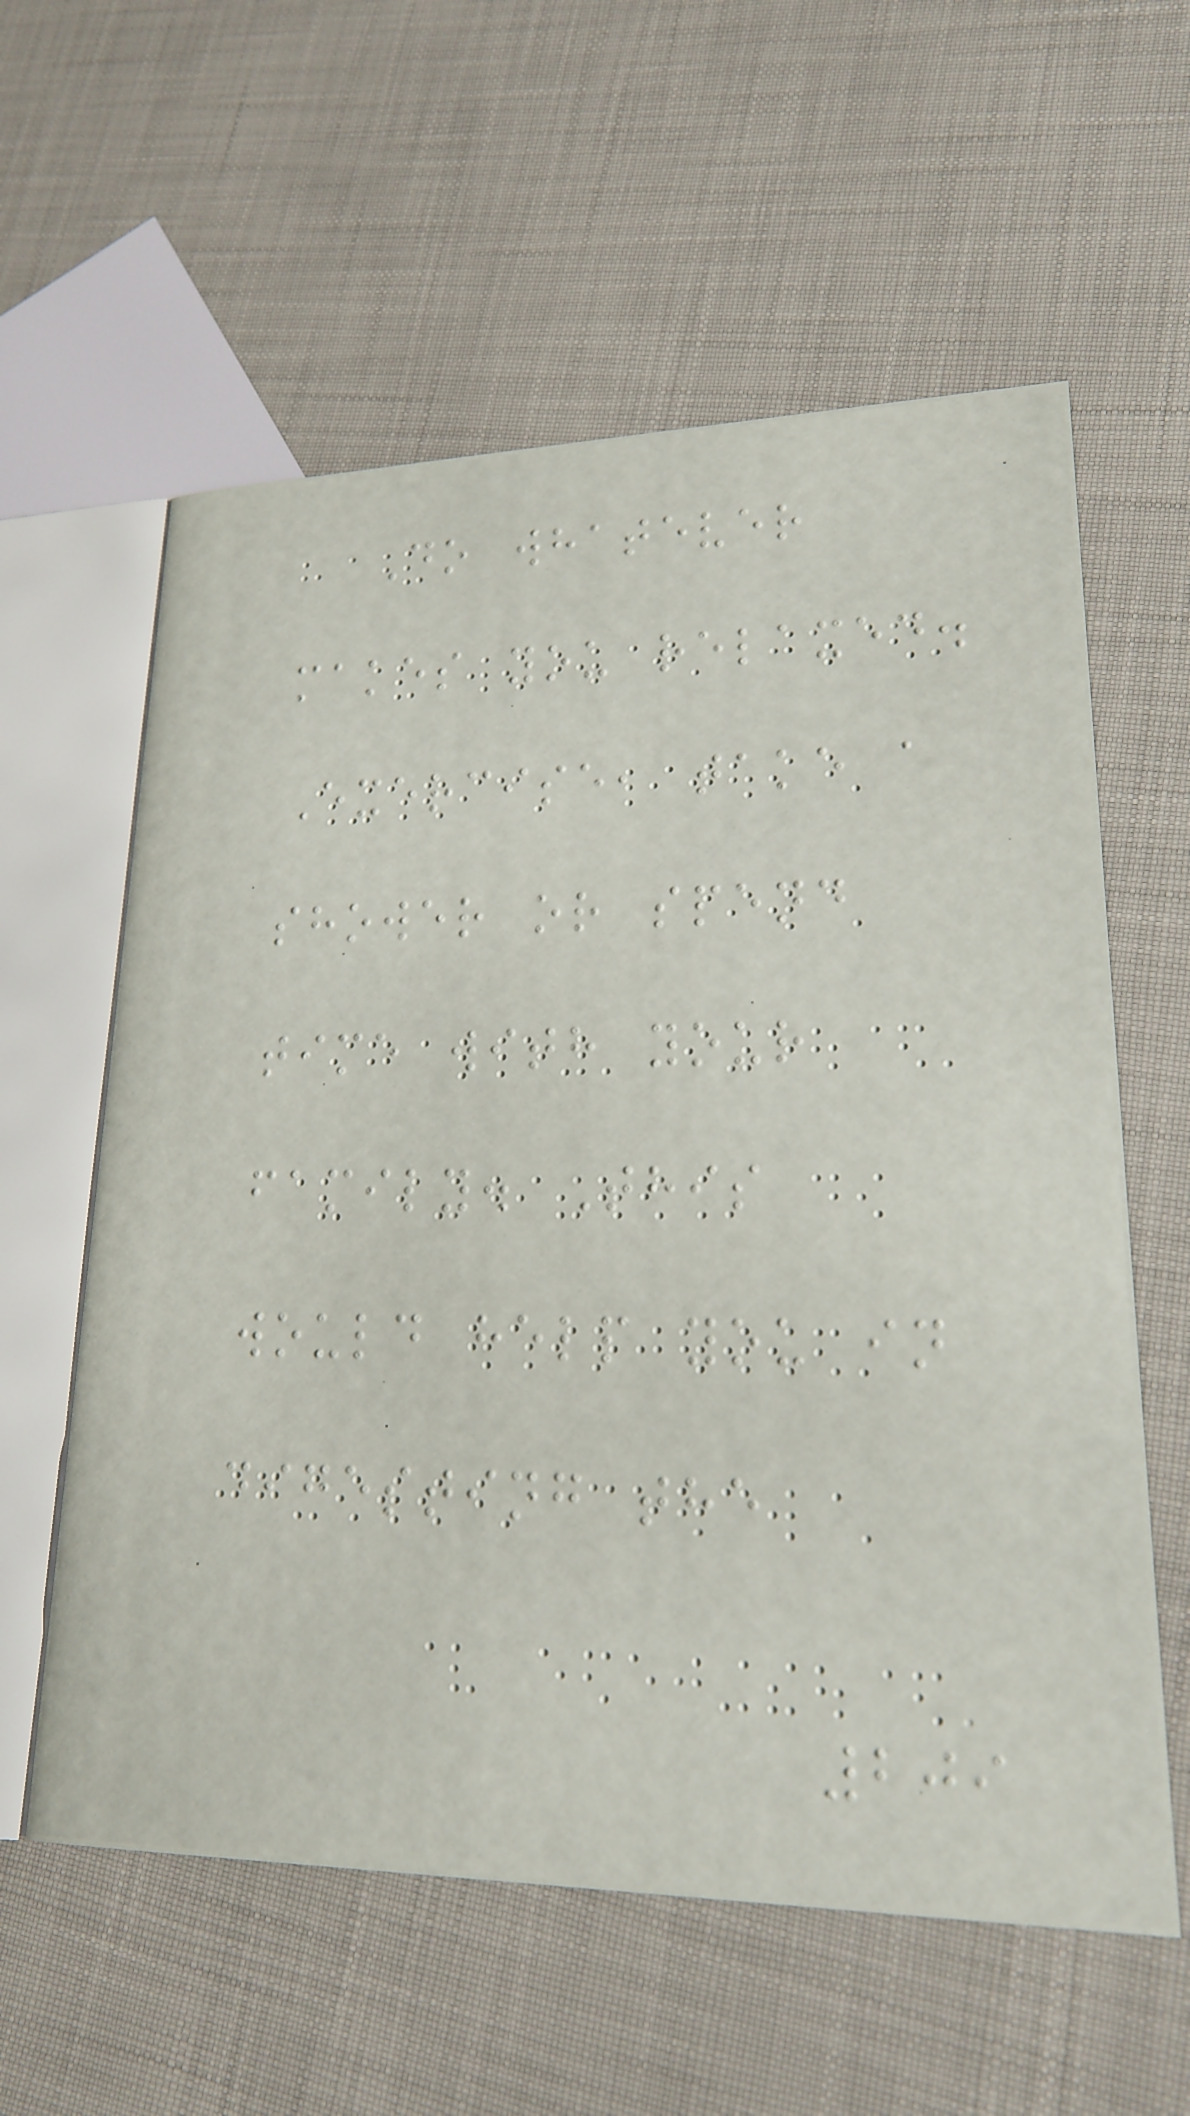Do whatever
makes you relaxed.
Exercise, take a
shower or spend
time with your
family. This
would help you in
digesting the
209
